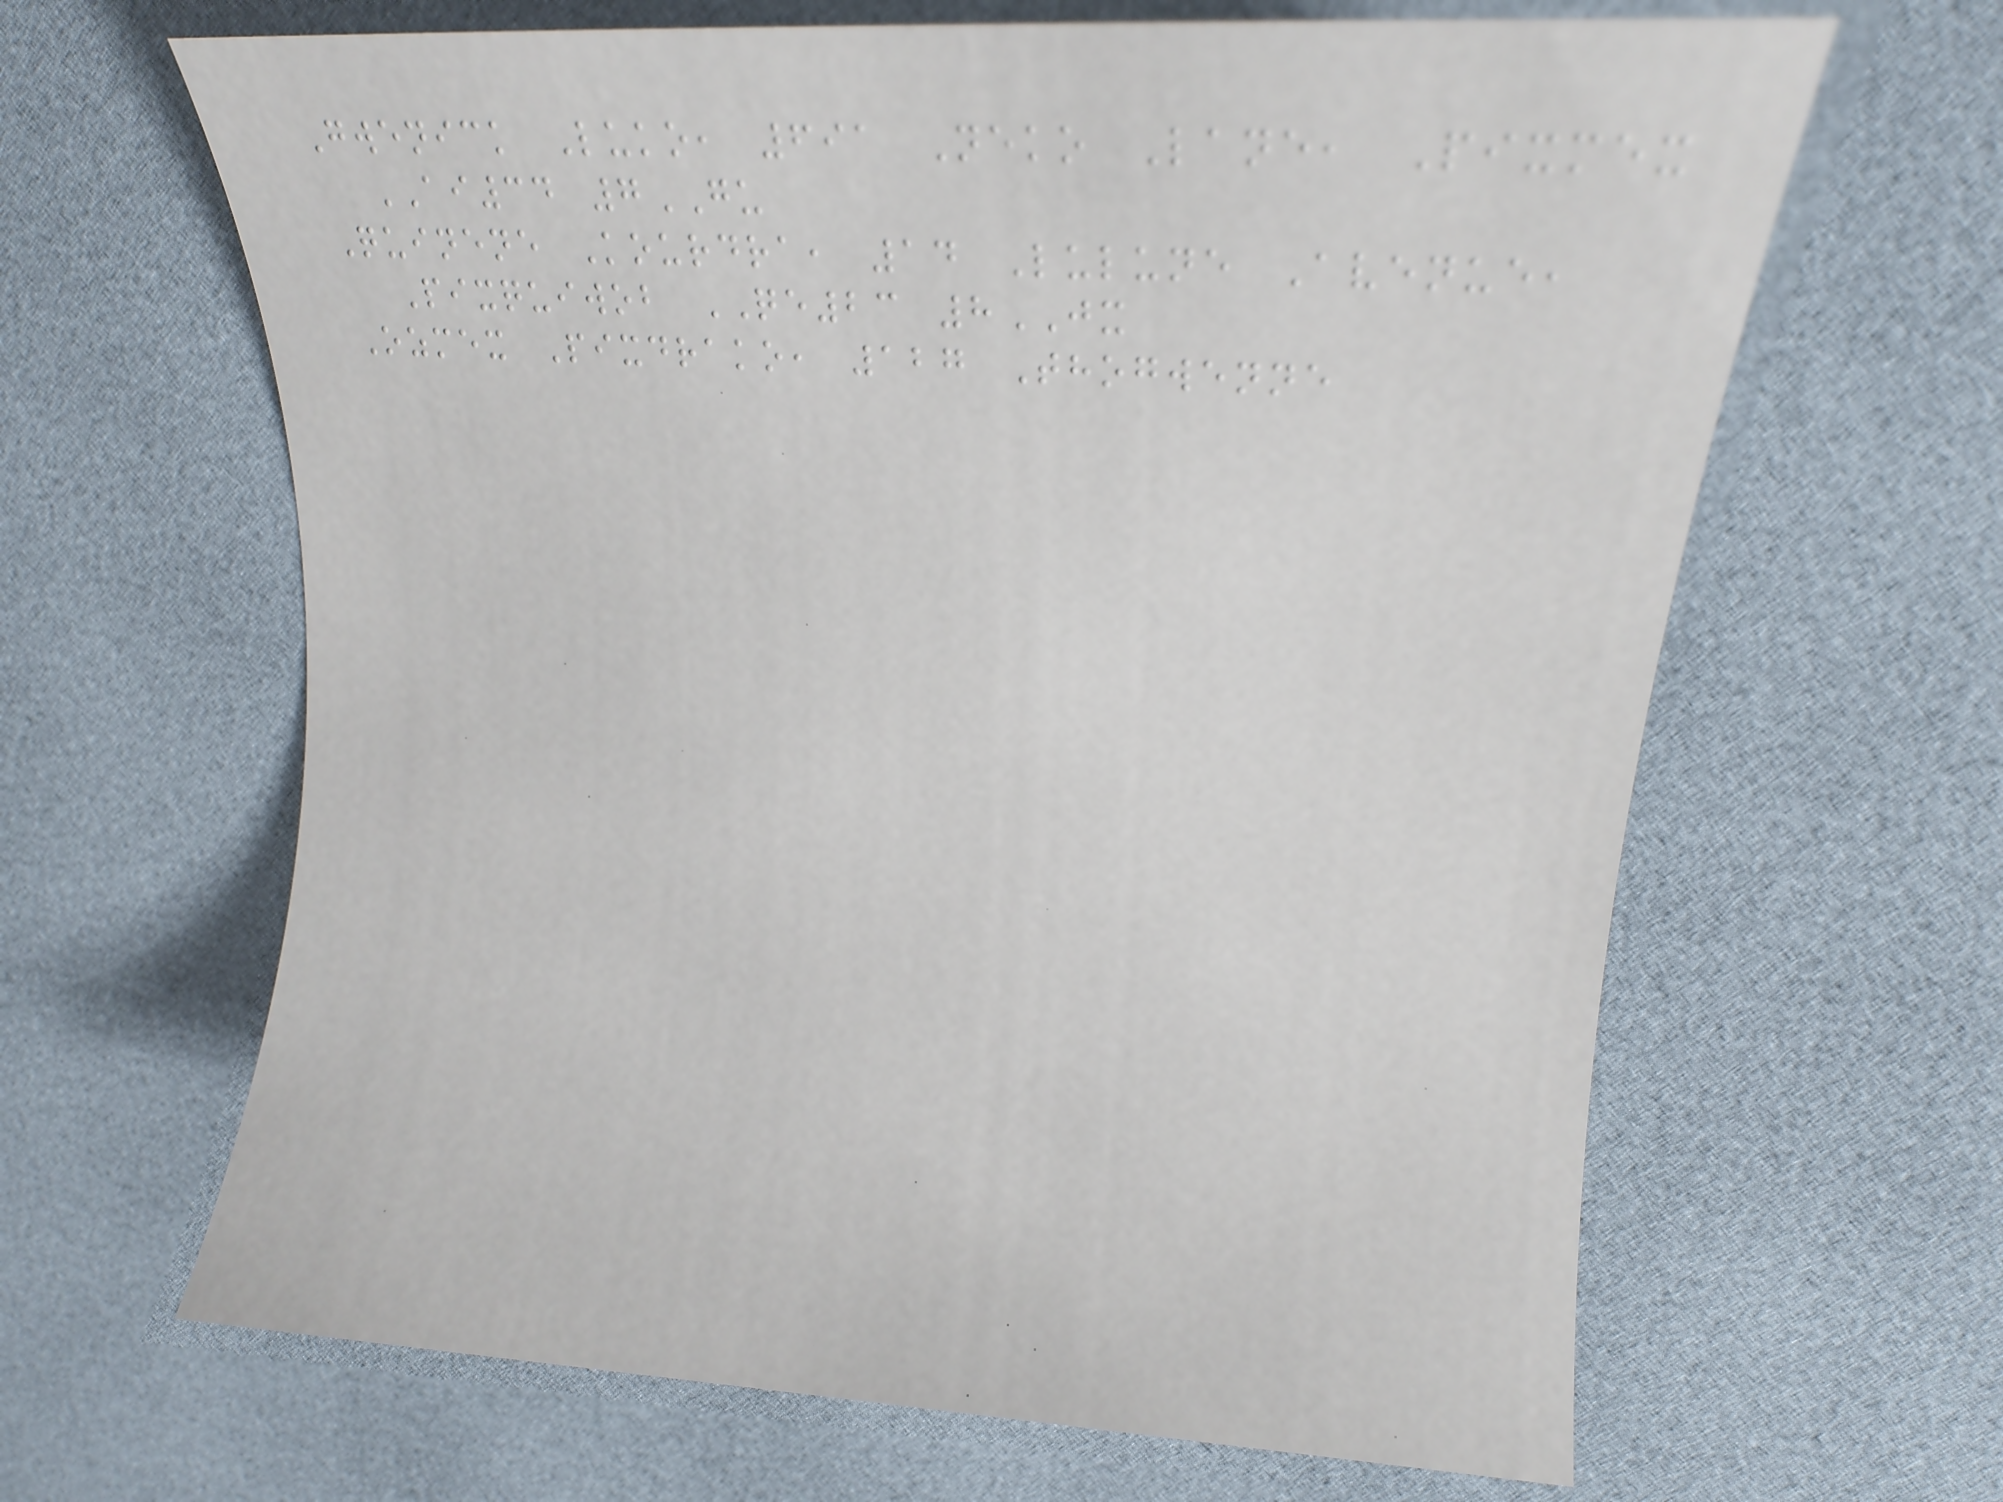Gwenick Luko, 691 Neko Lane, Pixmex
AI34 7GU
Quinene Kourdra, 14 Lulune Avenue,
Pixquiwob QE23 8JX
Ozmex Pixdrako, 127 Thogwenne
